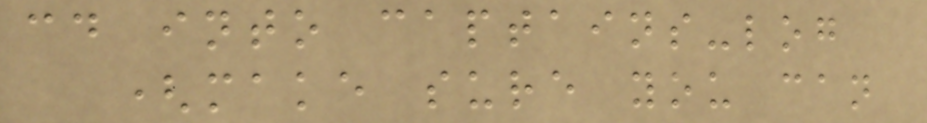cd into captains-log
(make sure you can
